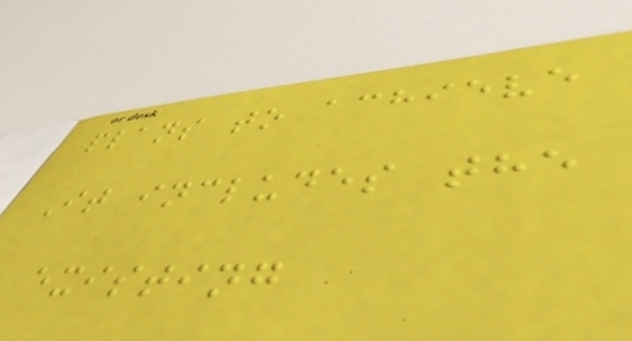plans to achieve
It includes the
existing
